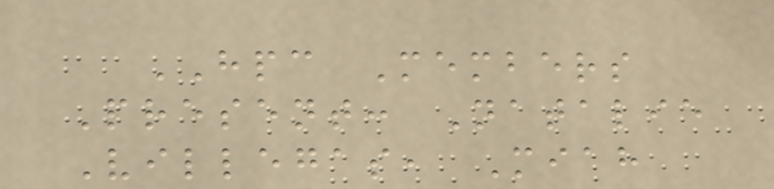HPC Members
Present: Natalie
Villegas, Miah
